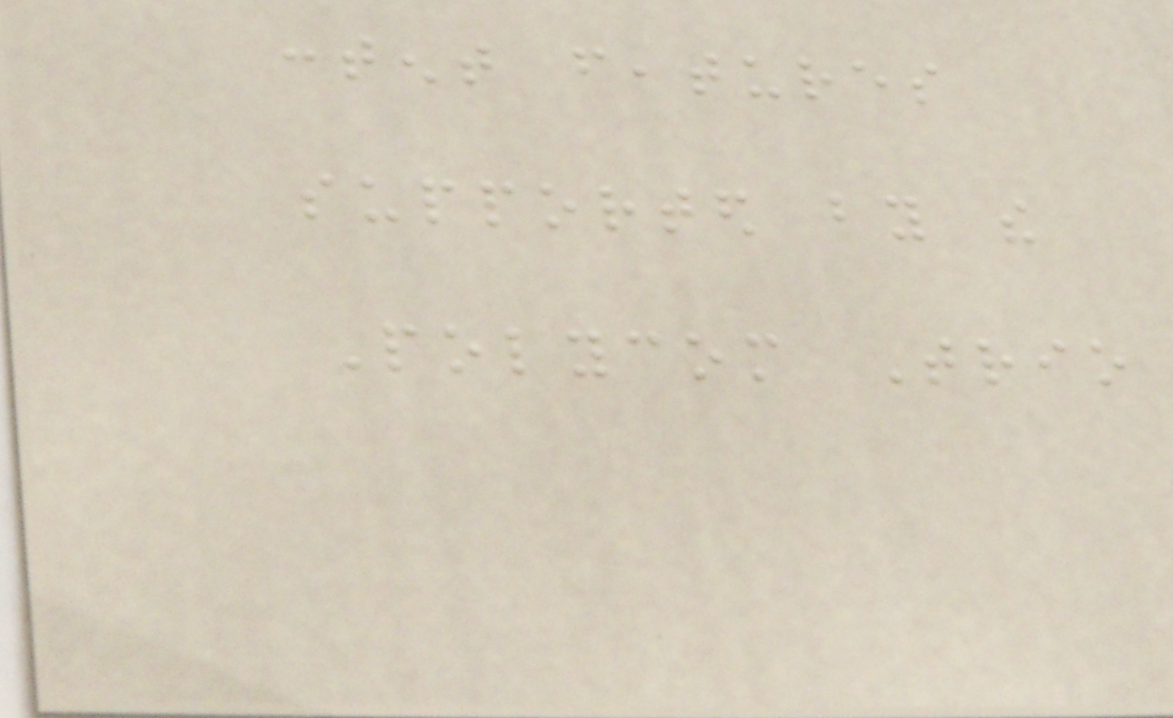content features
supported by the
Polycom Trio
